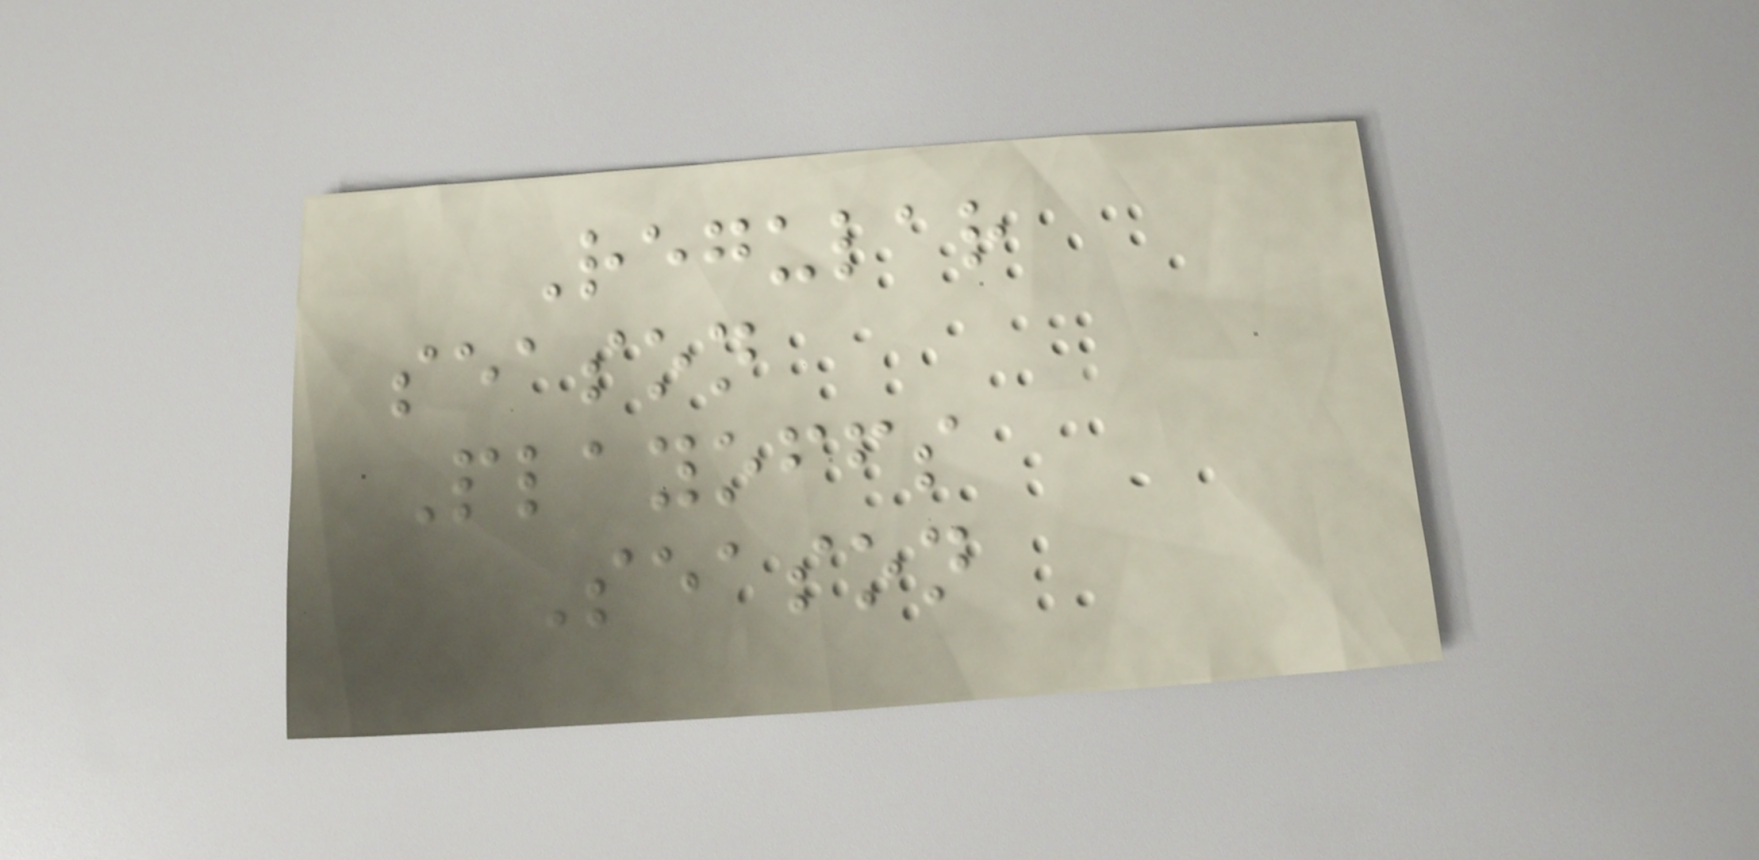Regular
season
Playoffs
Season
